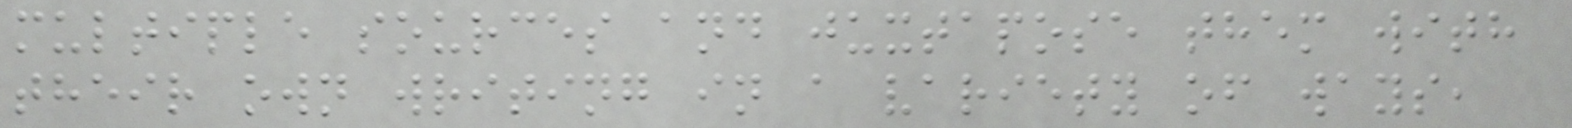multiple sources and juxtapose them with
their own writing in a variety of ways,
